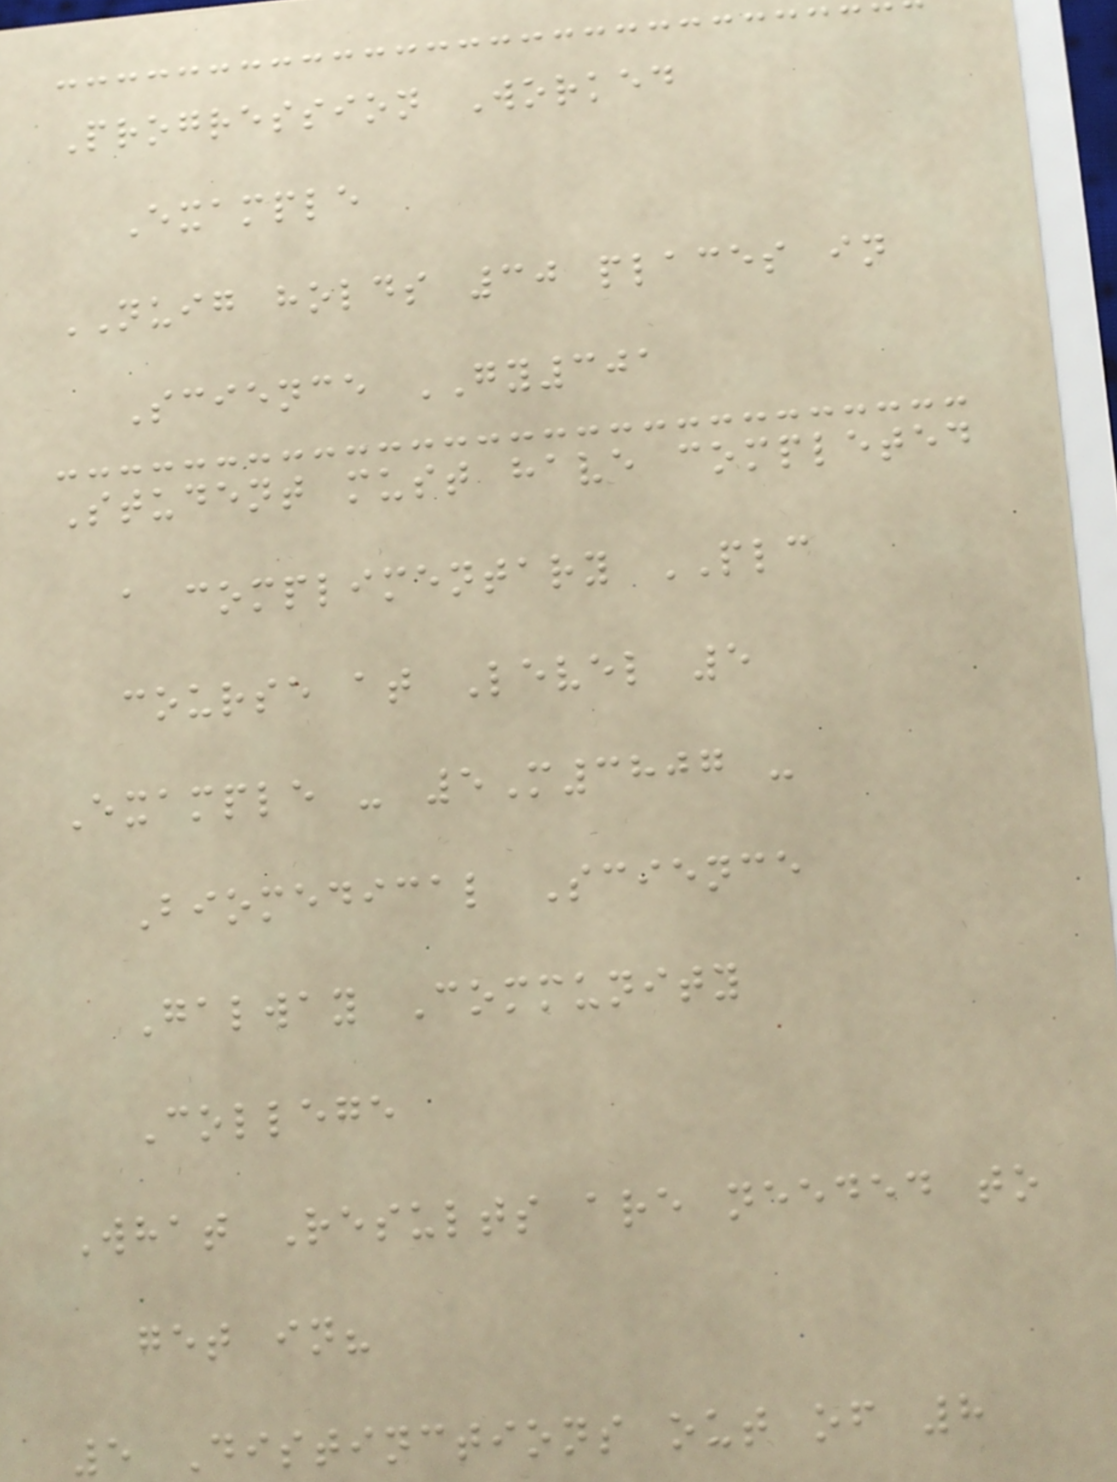Progression Worked
Example
NUIG holds 30 places in
Science GY301
Student must have completed
a complimentary PLC
course at Level 5
Example - 5M3807 -
Biomedical Science
Galway Community
College
What Results are needed to
get in?
5 Distinctions out of 8
